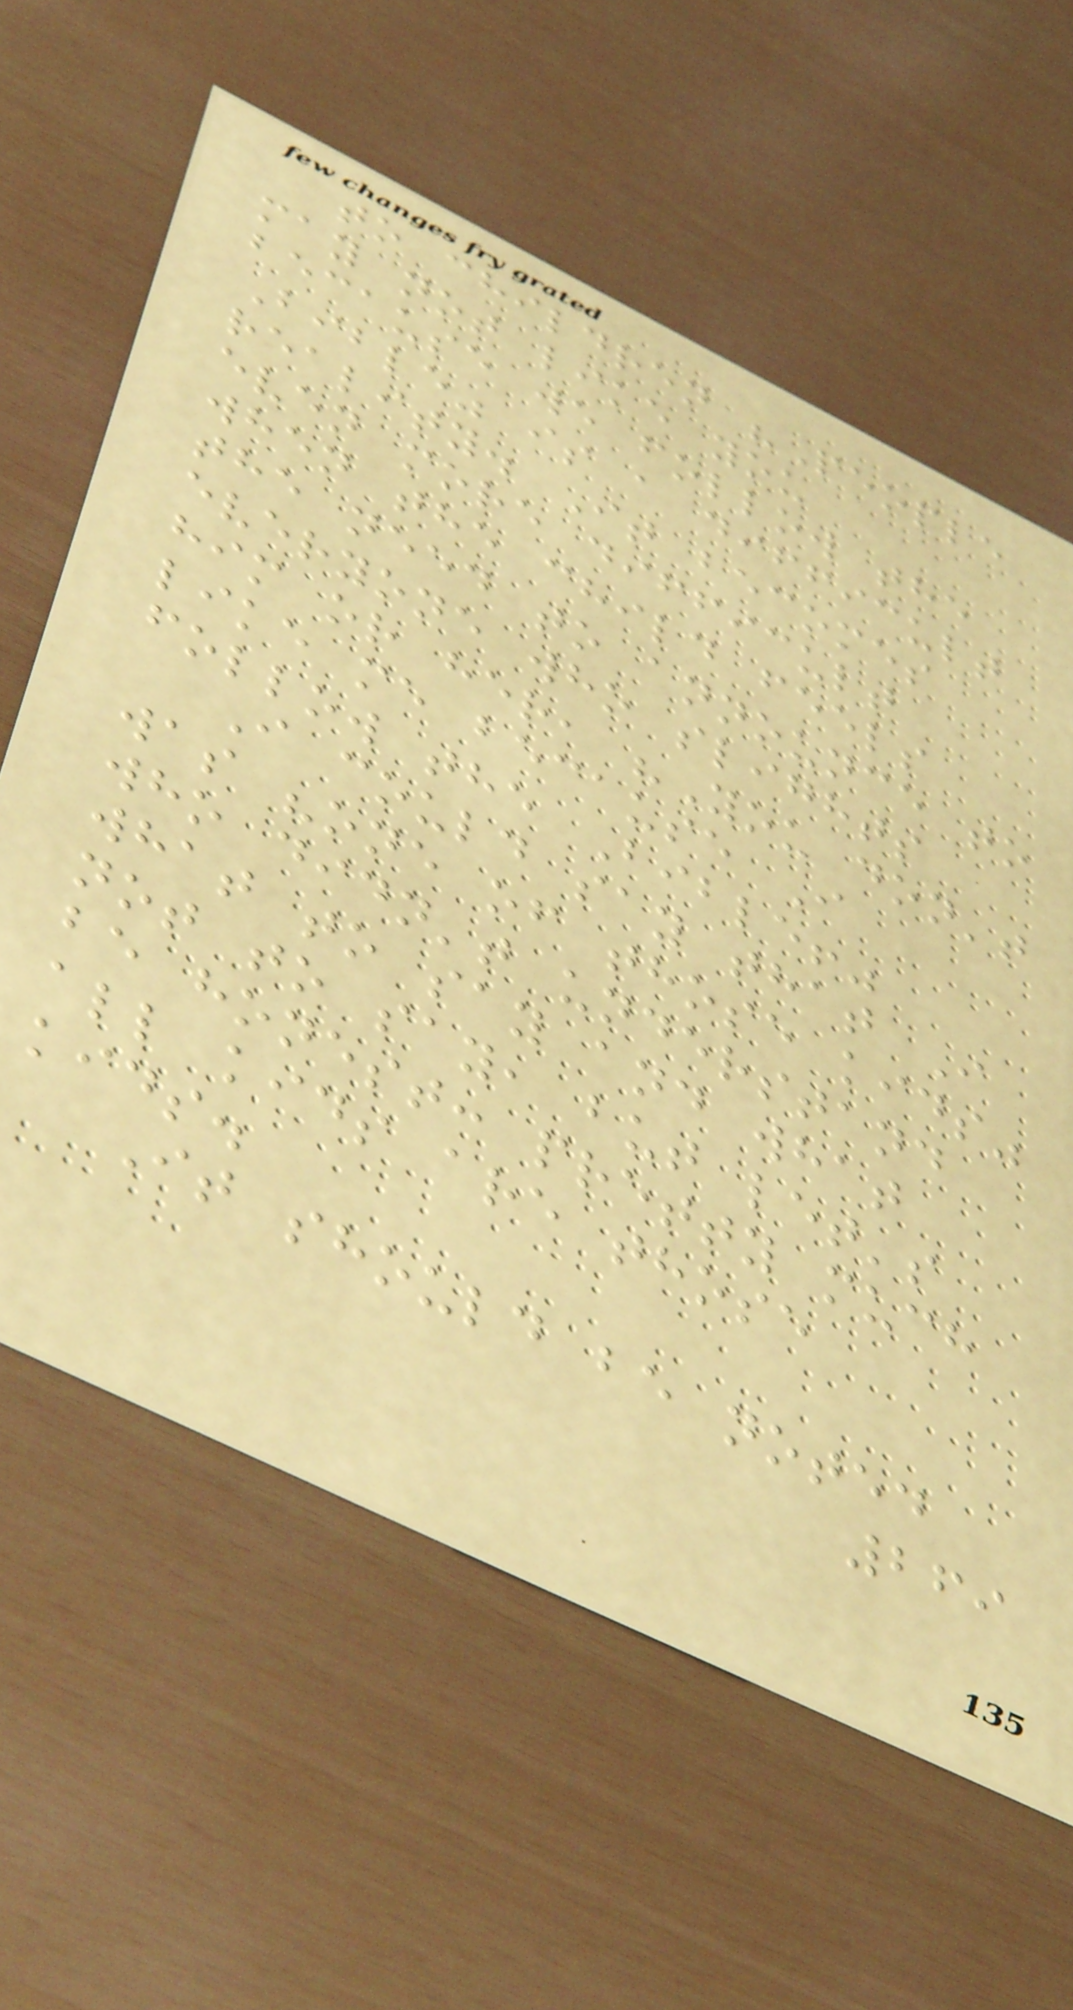to children "People
may not like you
because we follow the
Bible" is a difficult
reality. It becomes
even more difficult
when the child feels
the need to announce to
everyone who slights
him or her, "You don't
like me because I
follow the Bible!"
I could say that I
was "one of those kids"
who didn't understand
what to say and what
not to say, but let's
be honest: pretty much
all kids are those
kids.
It should be noted
269
